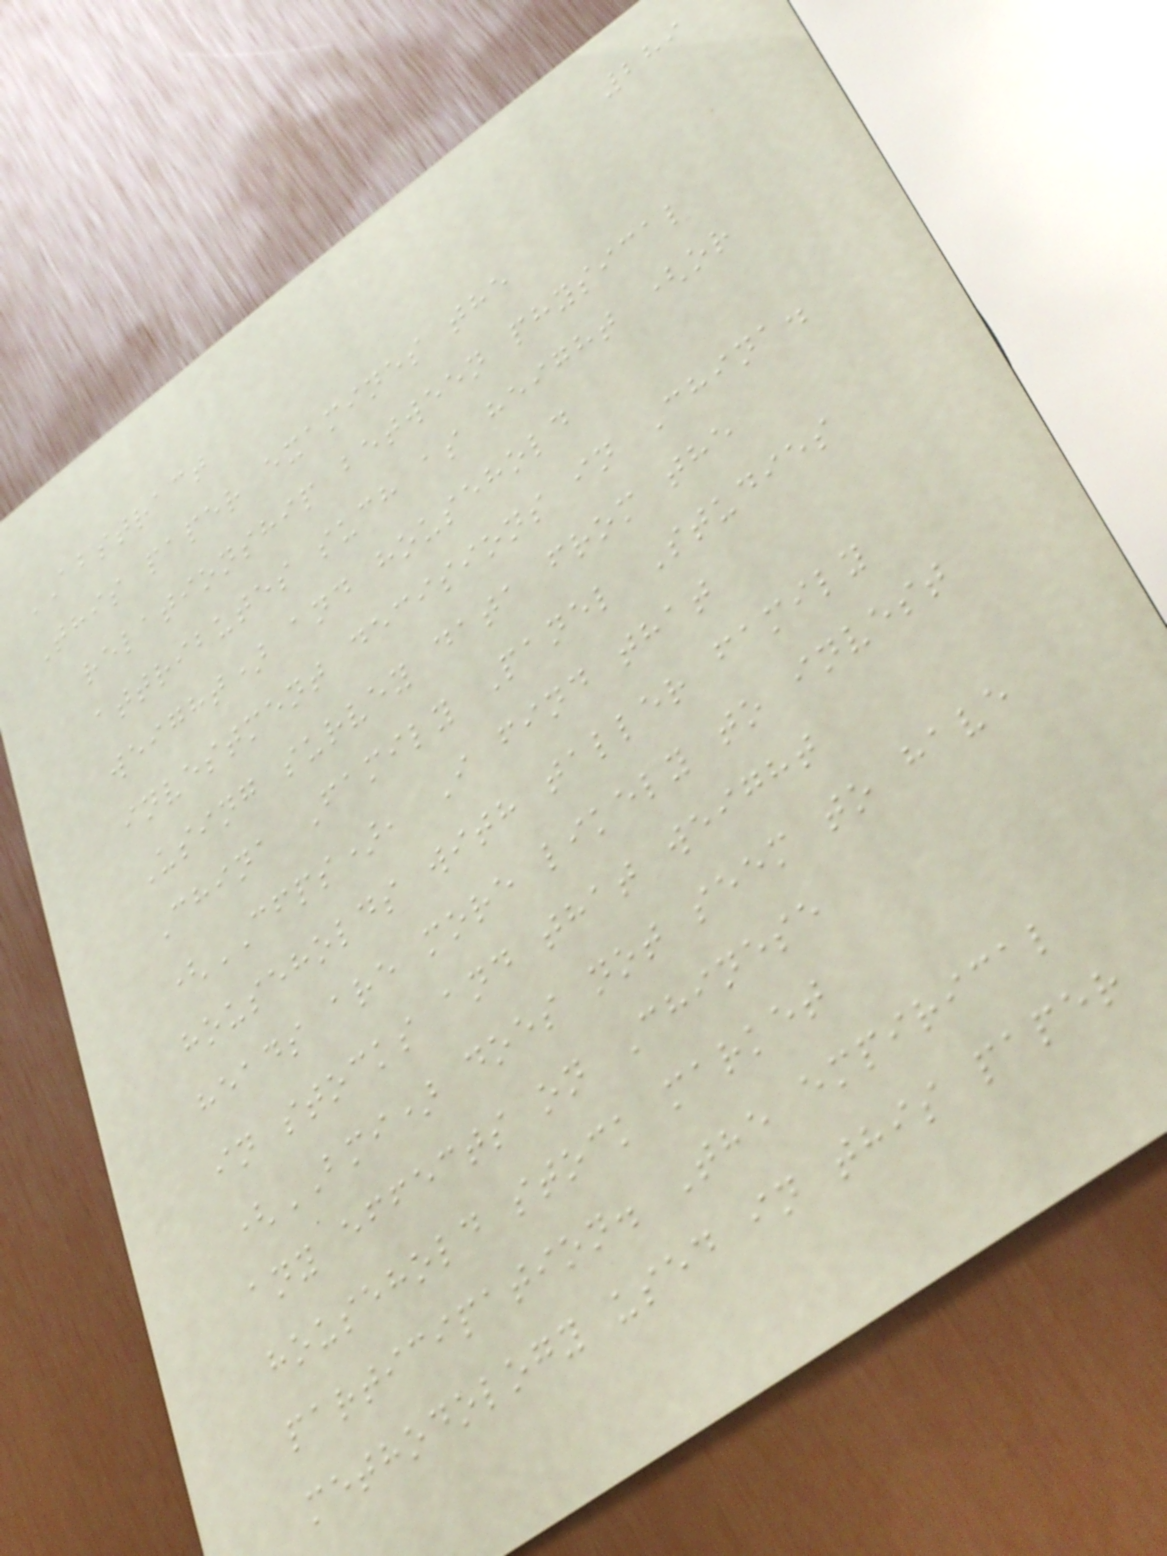289
ABSTRACT
This paper examines the
relationship between physical
attributes such as height (or
weight) and household
investment decisions in China.
Using survey data from the
China Family Panel Studies
(CFPS), I find that
households with taller family
heads are more likely to invest
in stocks and that weight
(BMI) does not seem to have
any effects on Chinese
household stock market
participation. The empirical
methodology used in this paper
